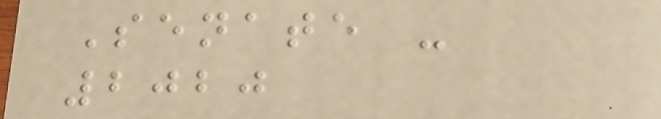Senate -
2020
